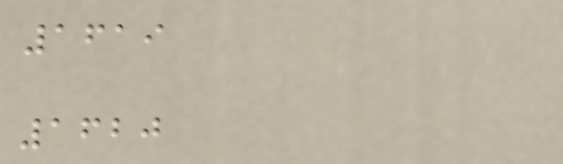1619
1620
